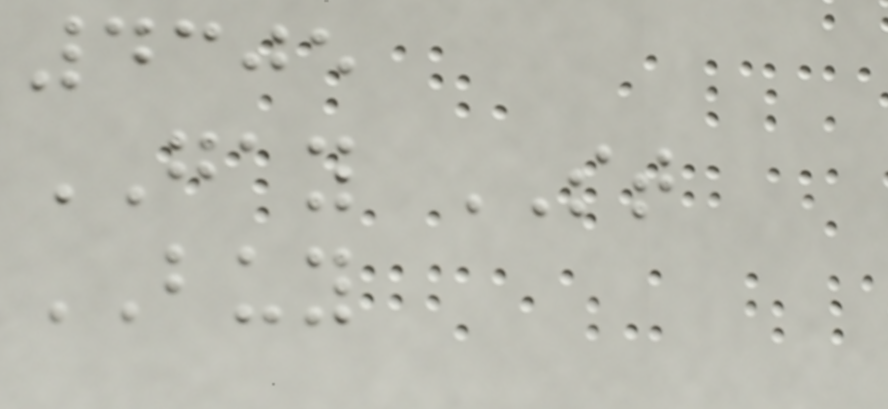4305
GAY ST
BUY
